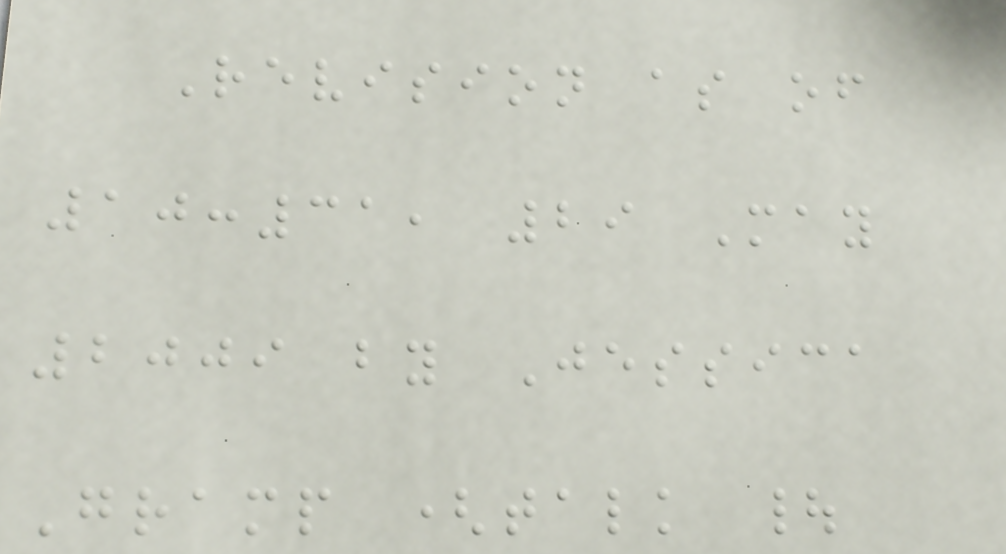Revision as of
10:31, 29 May
2009 by Jessica
Gramp (talk |
